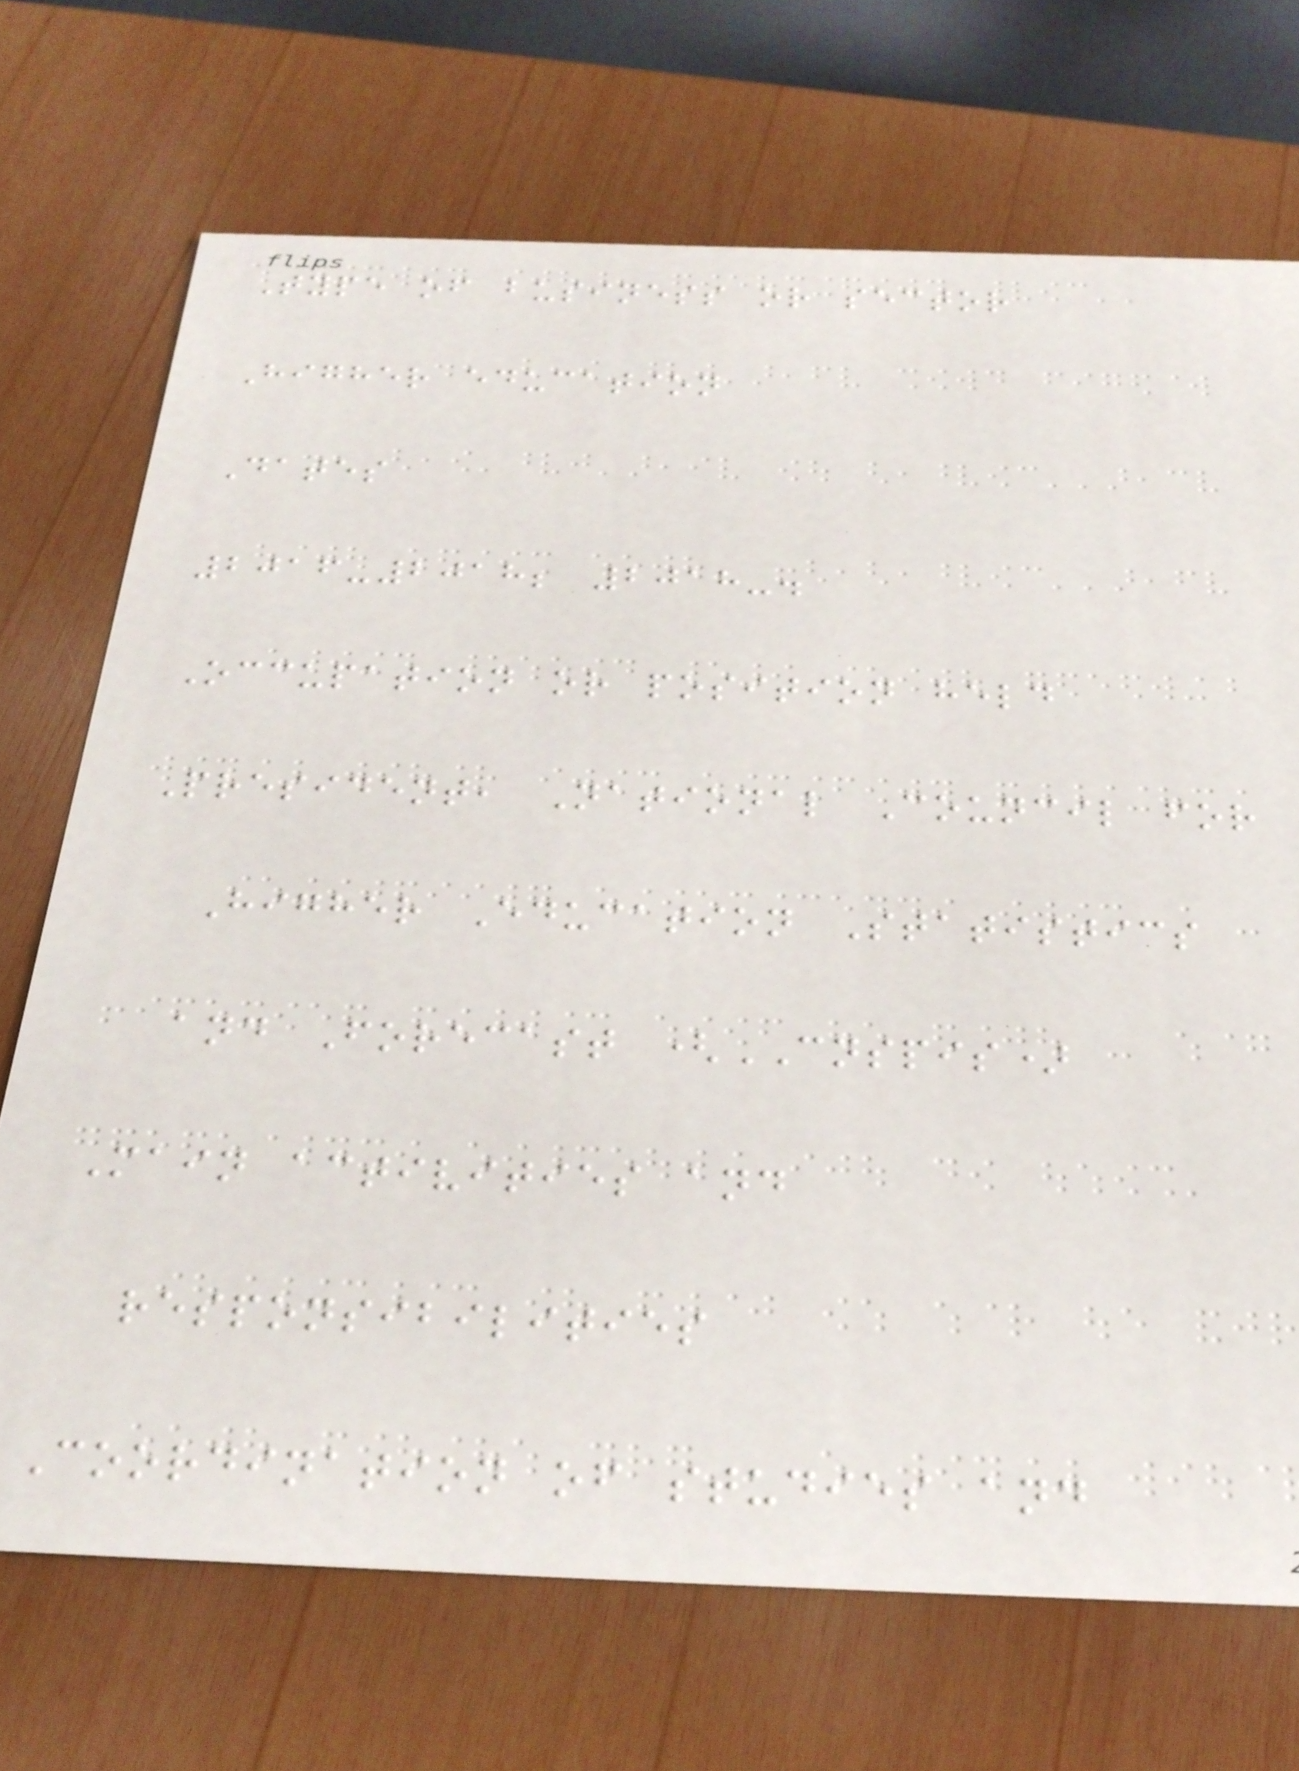Type of business or sector
Higher education
Dates
2016-2018; 2018-.
Occupation or position held
President, National Council for
Higher Education Statistics
and Forecast (CNSPIS)
Main activities and
responsibilities
Coordination of studies and
